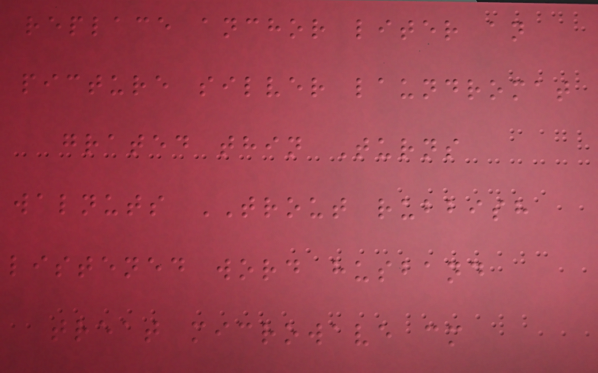replace anchor liter an
picture silver laundromat
grated thin Turns
walnuts TROUT rubbish
listened word husband
treat microwave cm
